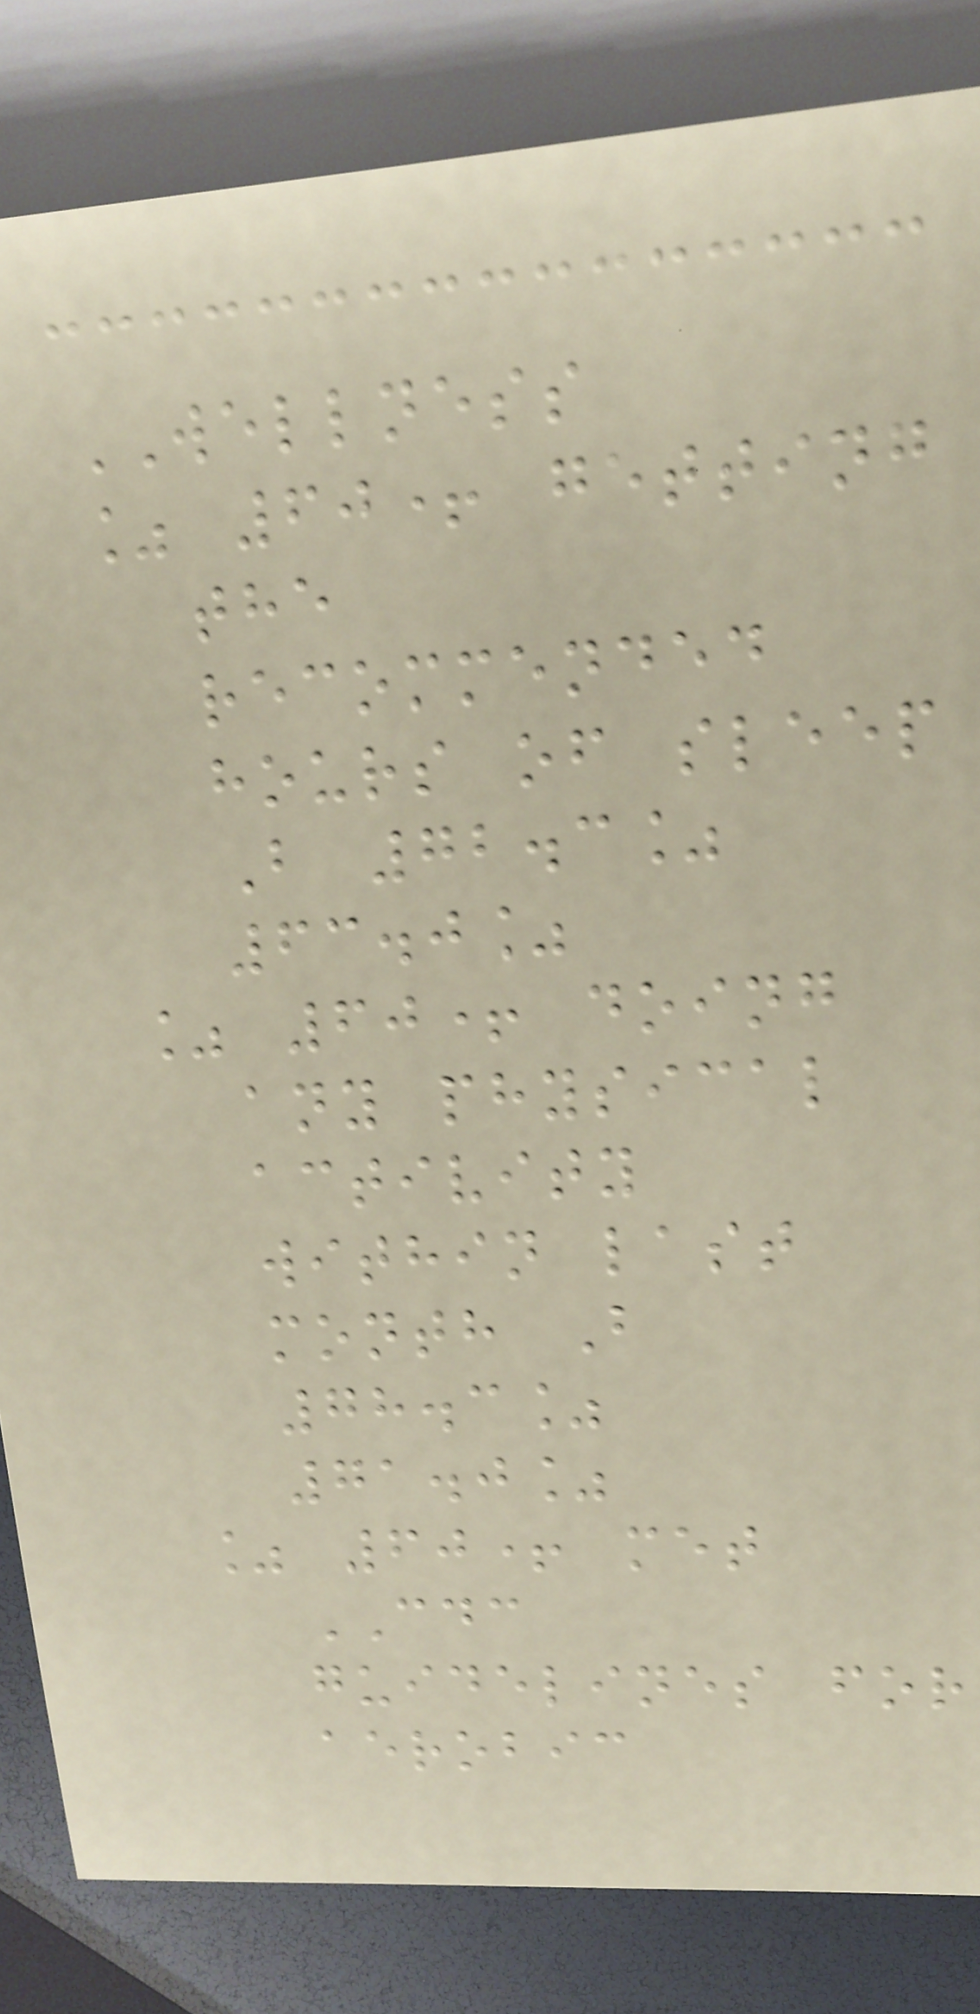WELLNESS
% 60+ getting
the
recommended
hours of sleep
B 72.3%
63.0%
% 60+ doing
any physical
activity
within last
month B
78.3%
71.0%
% 60+ met
CDC
guidelines for
aerobic
